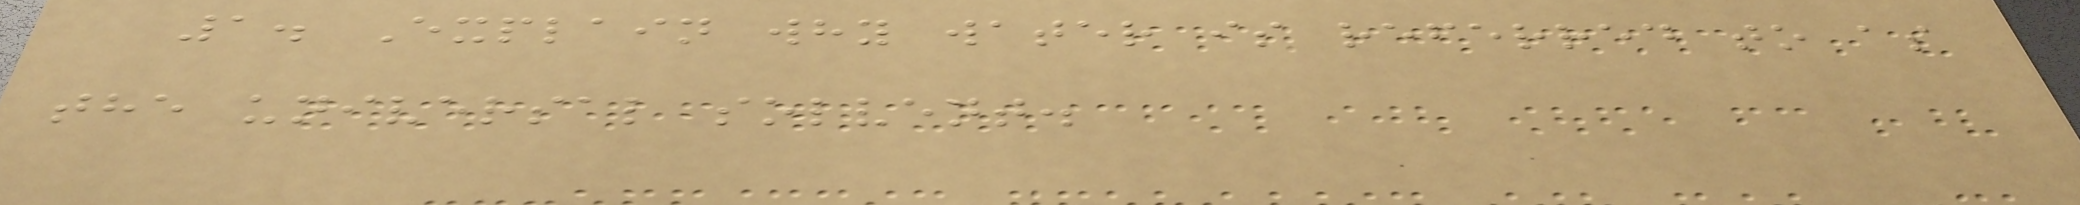1. Explain why water is referred to as
the universal solvent.
